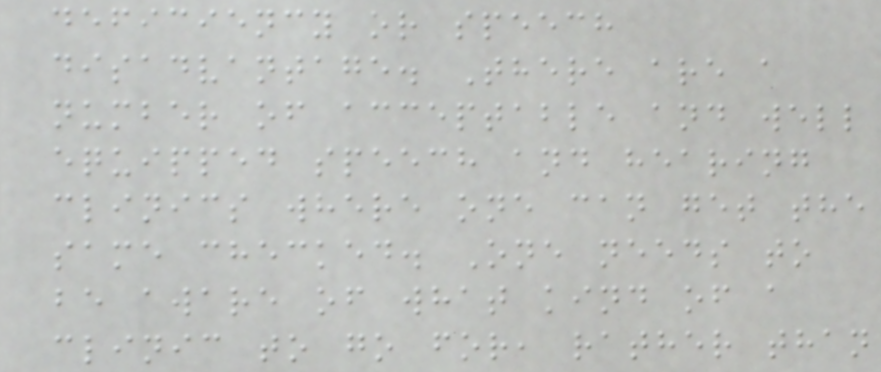deficiency or speech
disadvantage. There are a
number of acceptable and well
equipped speech and hearing
clinics where one can get the
same checked. One needs to
be aware of what kind of a
clinic to go for, rather than
